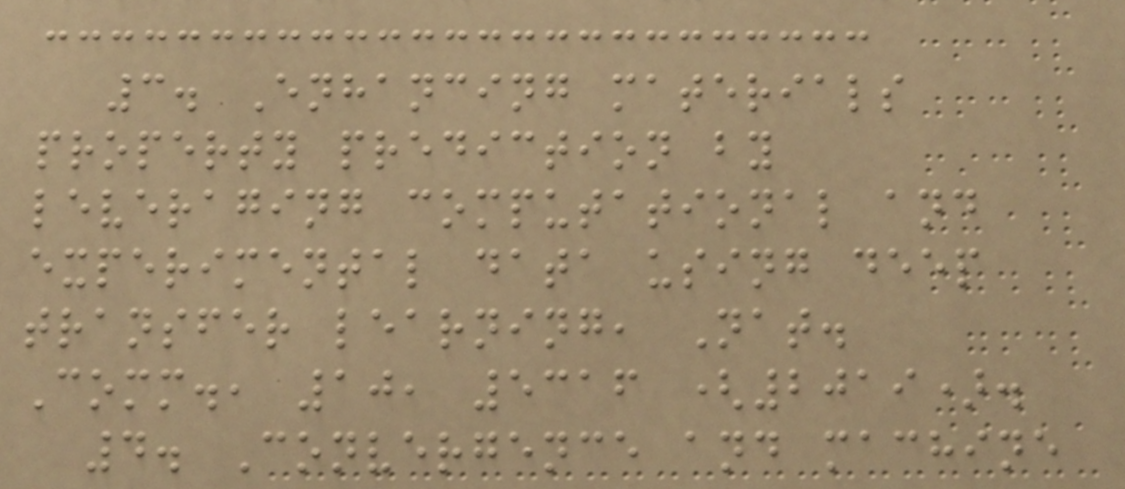3. Enhancing materials
property prediction by
leveraging computational and
experimental data using deep
transfer learning, Nat.
Comm., 10, 5316 (2019).
4. Convergence and machine
